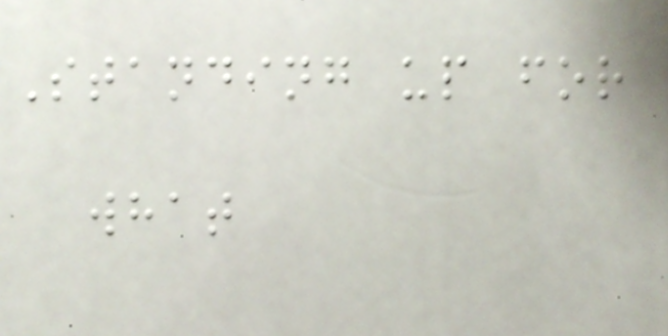Standing up for
what
